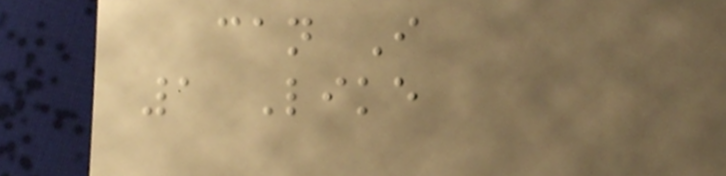can I
1 Like
